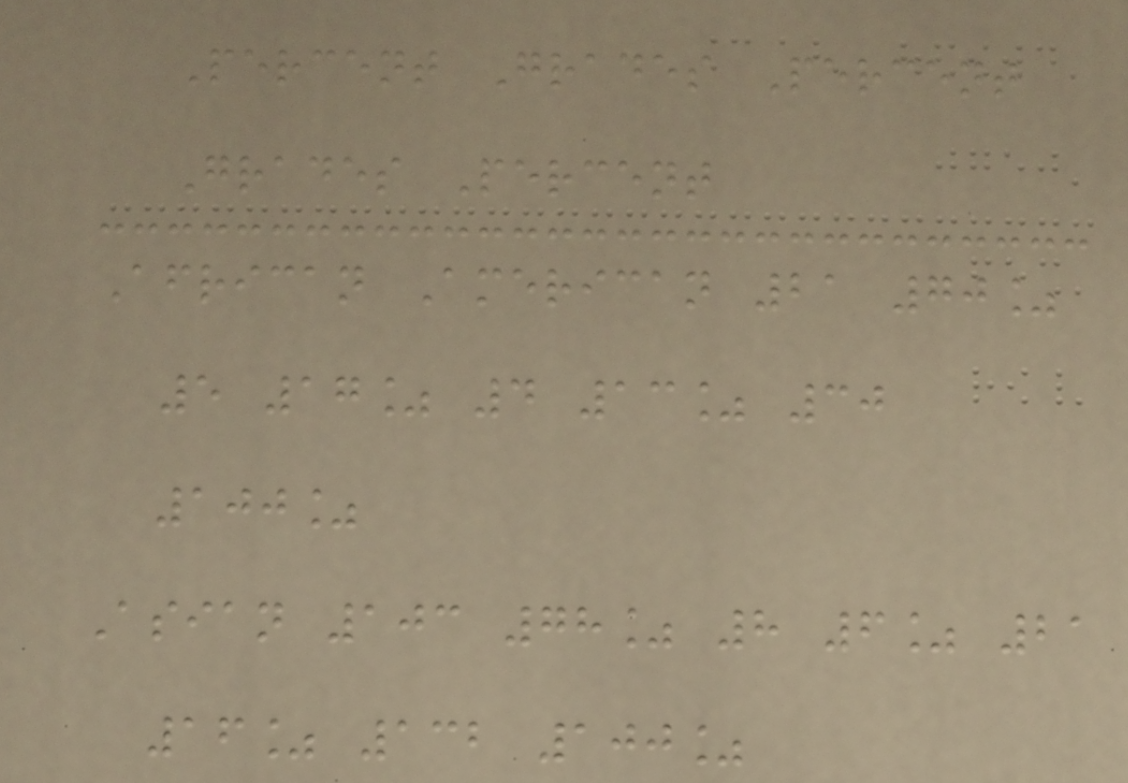Percent Grades Percent
Grades Percent
African American 21 70%
5 17% 4 13% 30
100%
Asian 103 78% 8 6% 21
16% 132 100%
